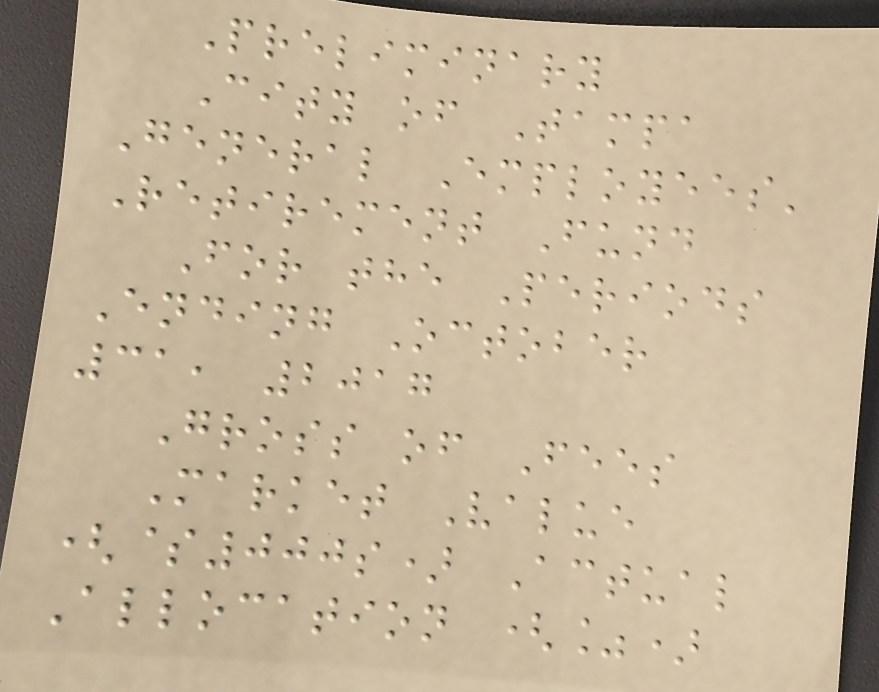Preliminary
City of Tampa
General Employees'
Retirement Fund
For the Periods
Ending October
31, 2017
Gross of Fees
Market Value
($000s) Actual
Allocation (%)
